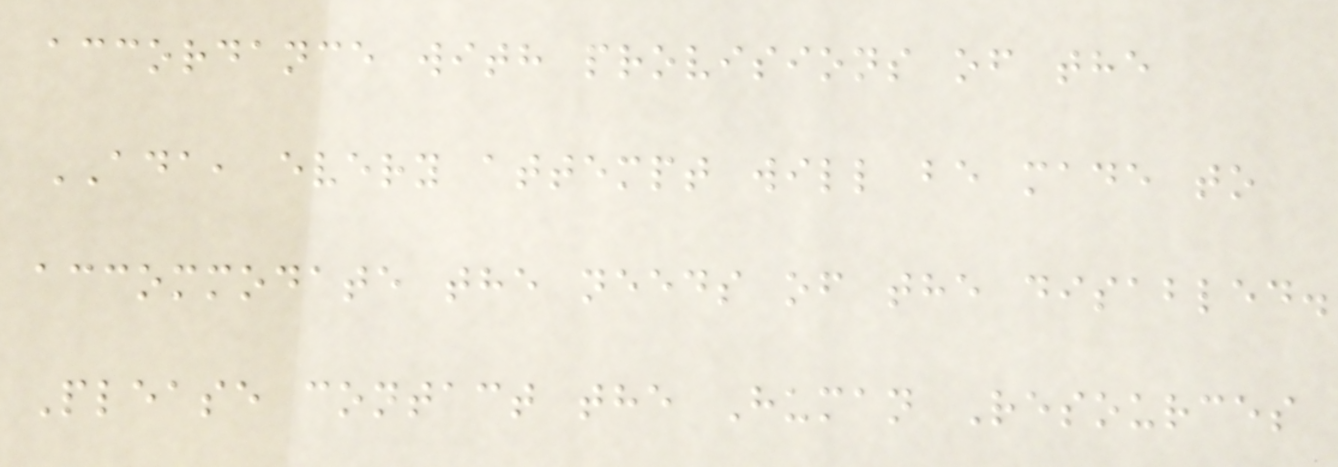accordance with provisions of the
ADA, every attempt will be made to
accommodate the needs of the disabled.
Please contact the Human Resources
